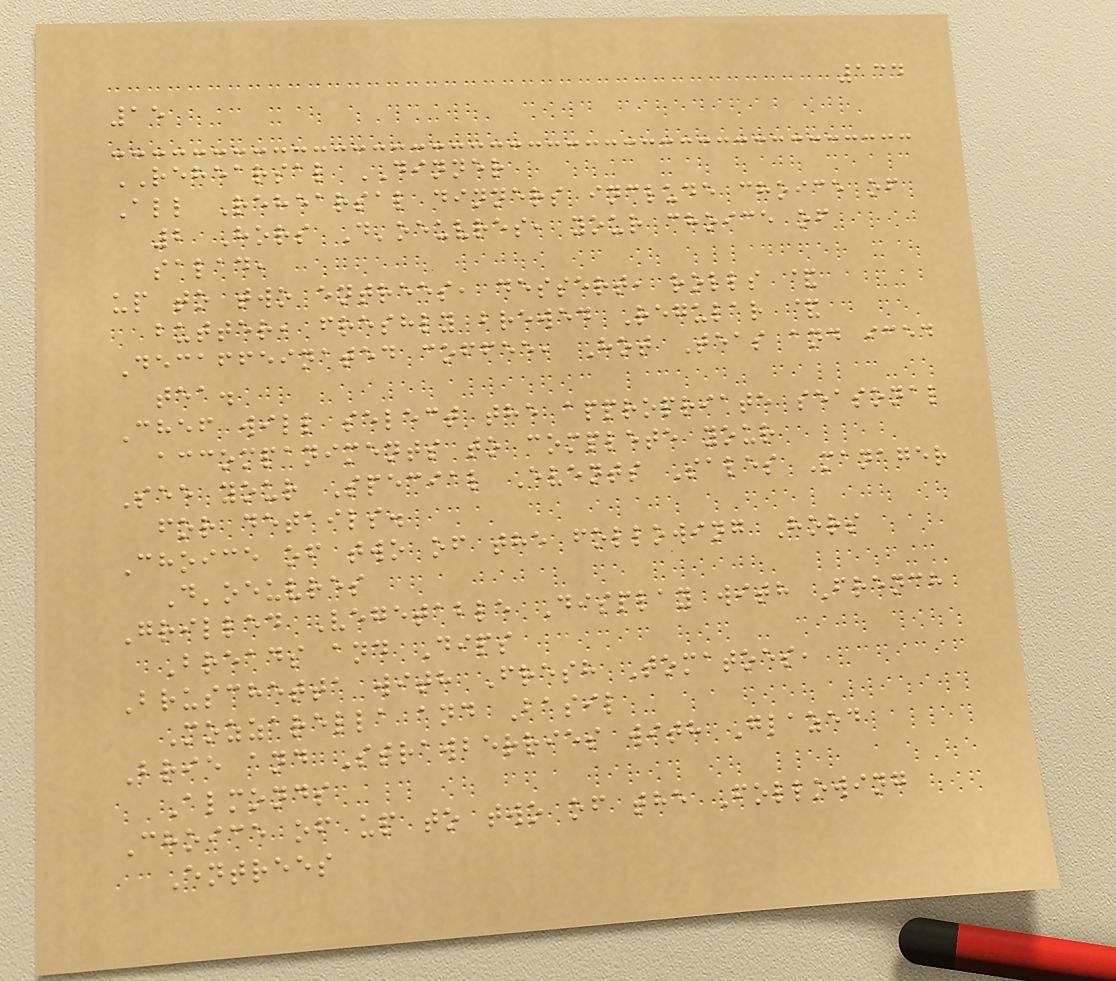134
15
REHEARSAL DINNER
All Rehearsal dinners include choice of
2 Hors D'oeuvres, your choice of
salad,
up to two entrees, dessert, rolls &
butter, freshly brewed Regular &
Decaffeinated coffee, Hot Teas and iced
tea.
Chef will select the appropriate seasonal
accompaniments to complete your
See your Special Events Sales Manager
for details.
Choice of two of the following Hors
D'oeuvres
Grilled Vegetable Display with French
Breads and Dips
Bruschetta with Fresh Tomatoes,
Mozzarella and Basil
Brie and Strawberries with Glazed
Almonds
Choice of up to two of the Following
Entrees
